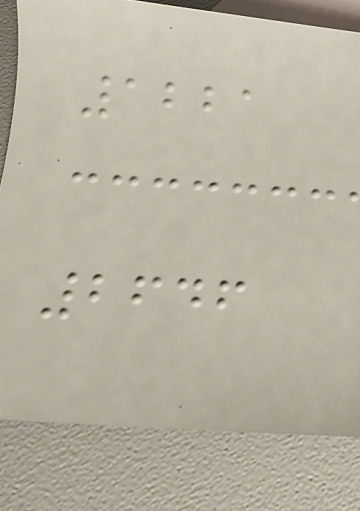1221
2646
